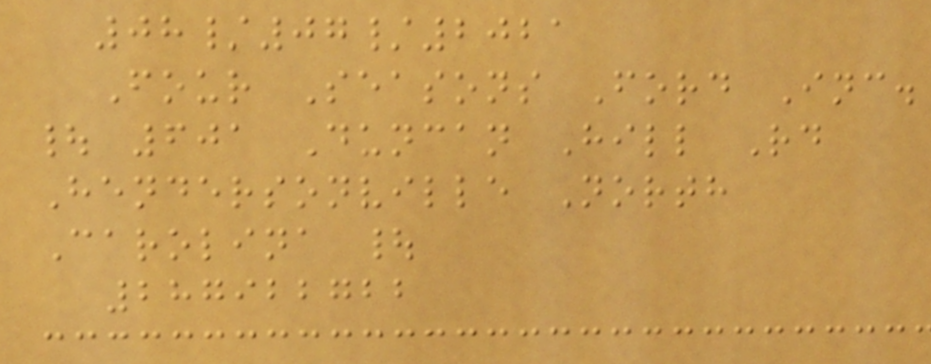08/07/2021
Four Seasons Ford Inc.
| 601 Duncan Hill Rd
Hendersonville North
Carolina |
287922722
